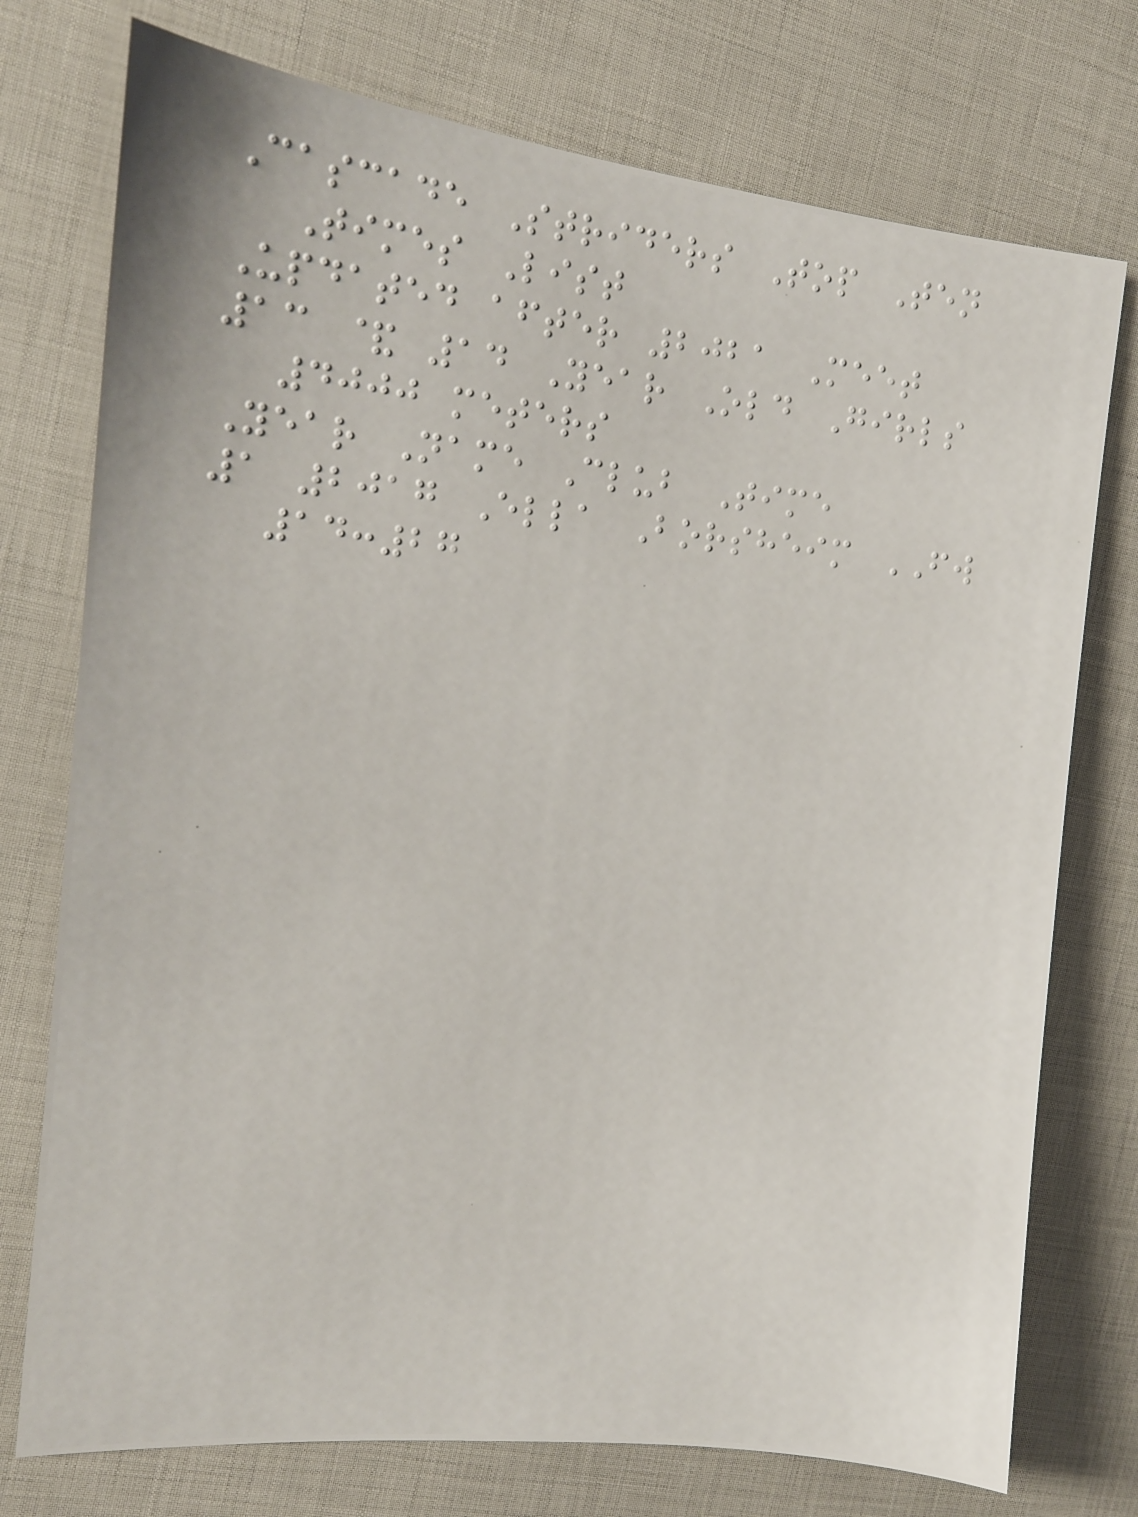Cascade Striders Top Ten
Times List
Updated after 2021 Meet
13 & 14 Year Old Girls
4000 meters
Year Name Club Time
1 2017 Ella Borsheim FW
14:27
